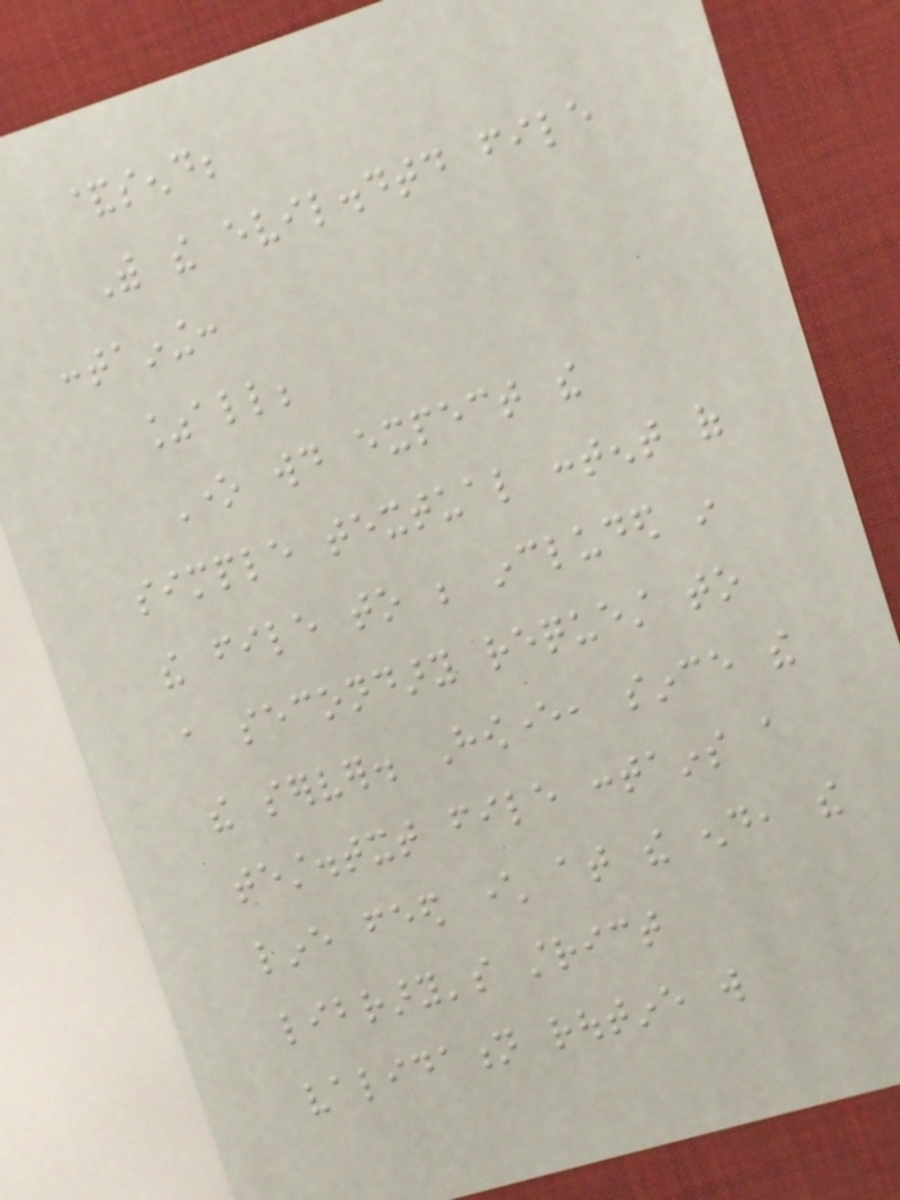&send;
With the evil.dtd file
containing:
%all;
One would expect the
simple textual content of
the file to be included in
a secondary request to
the server. However, since the
test.txt file contains a
line feed character at the end, the
library's strict
validation routine will
